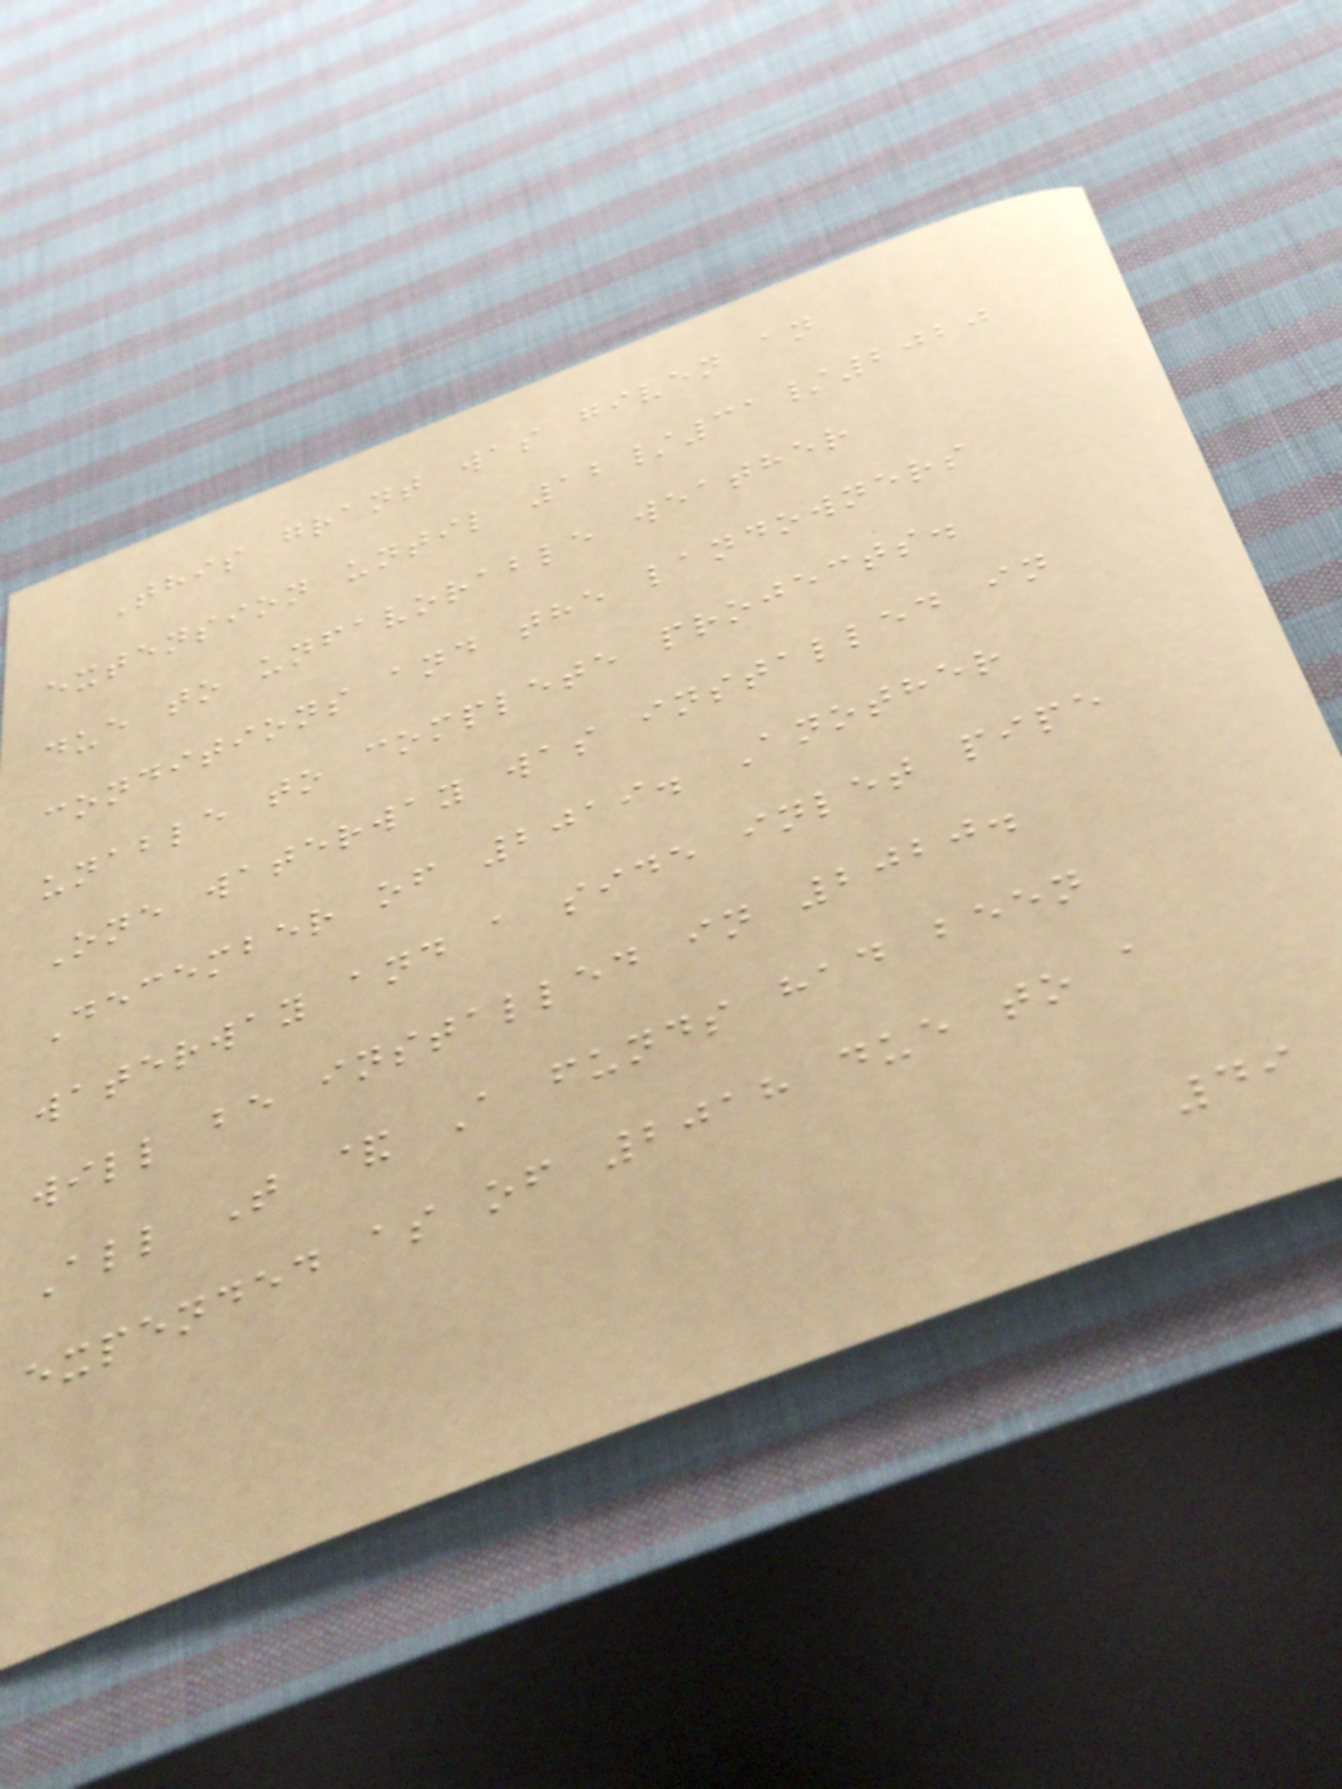This grant was given an
extension until 12/31/2020
due to unfavorable weather
conditions and the landowners
unable to complete projects.
One waterway was installed in
December of 2019. Another
waterway and a side inlet pipe
will be installed in 2020.
All T & A funds had been
expended as of 2018 due to a
49
